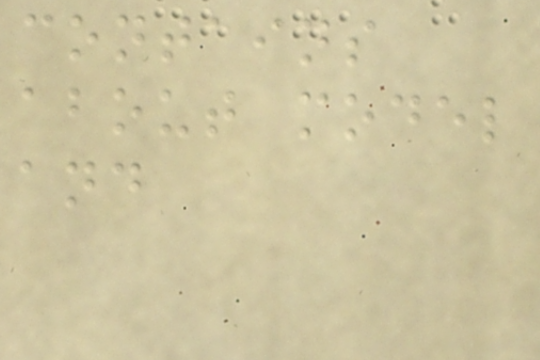contains
about model
and
